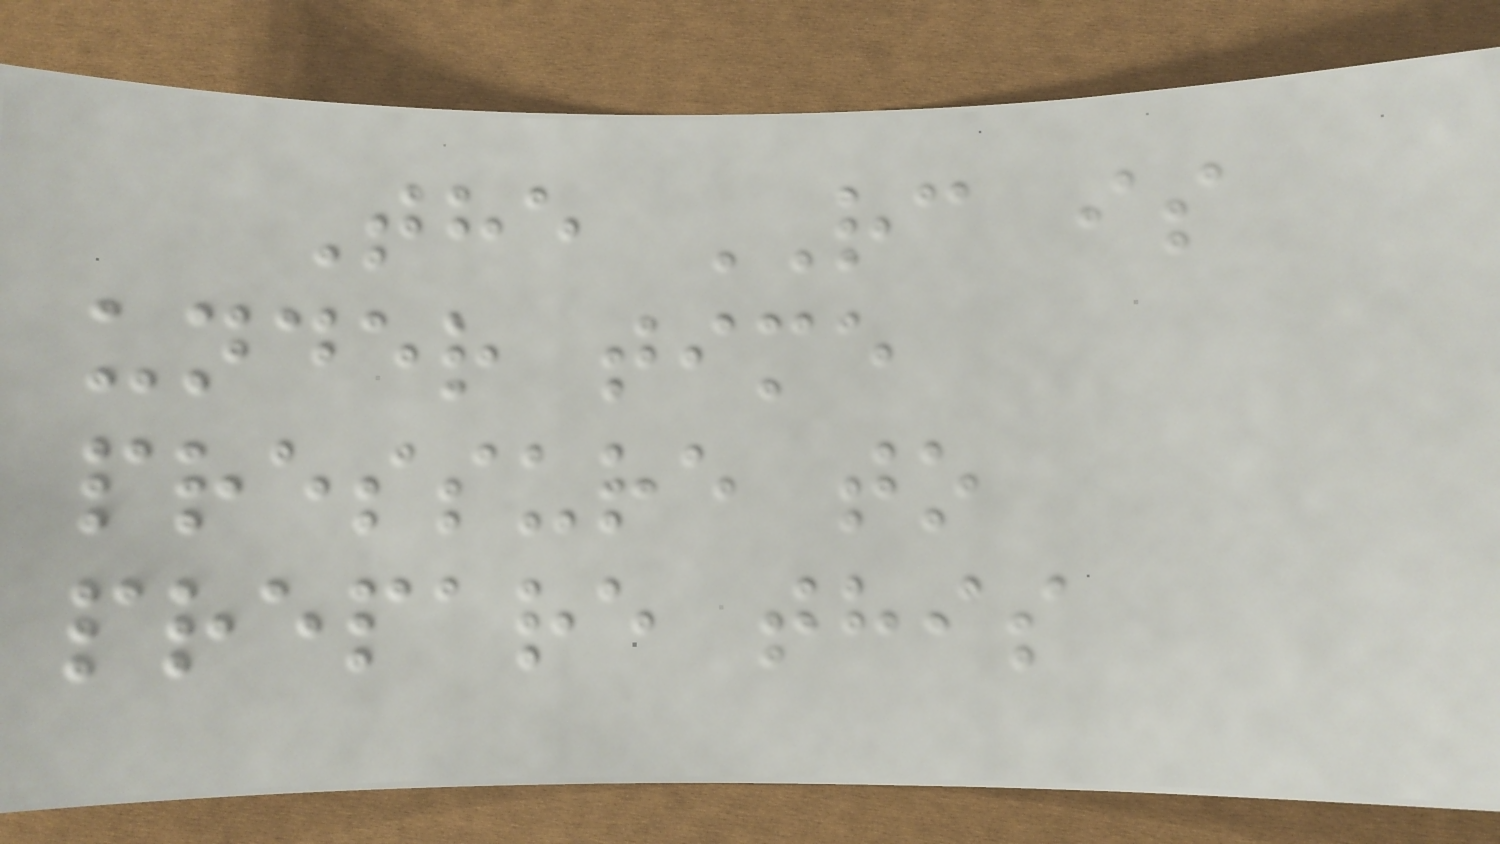The RC is
under time
pressure to
prepare this
